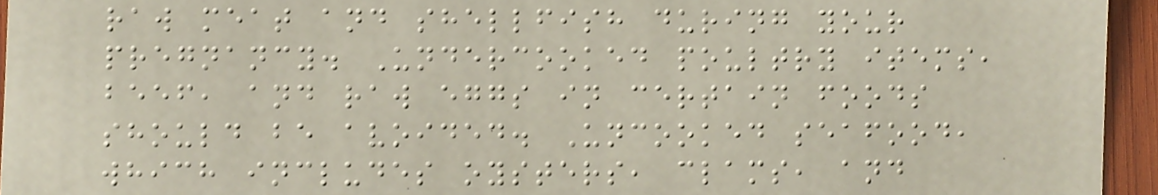raw meat and shellfish during your
pregnancy. Undercooked poultry items,
beef, and raw eggs in certain foods
should be avoided. Uncooked seafood,
which includes oysters, clams, and
